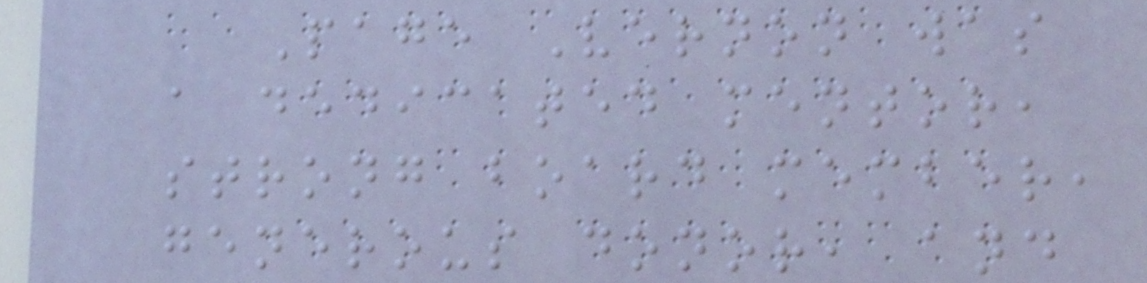Page Vernon was
a dedicated mentor,
strong board member,
generous donor, and
